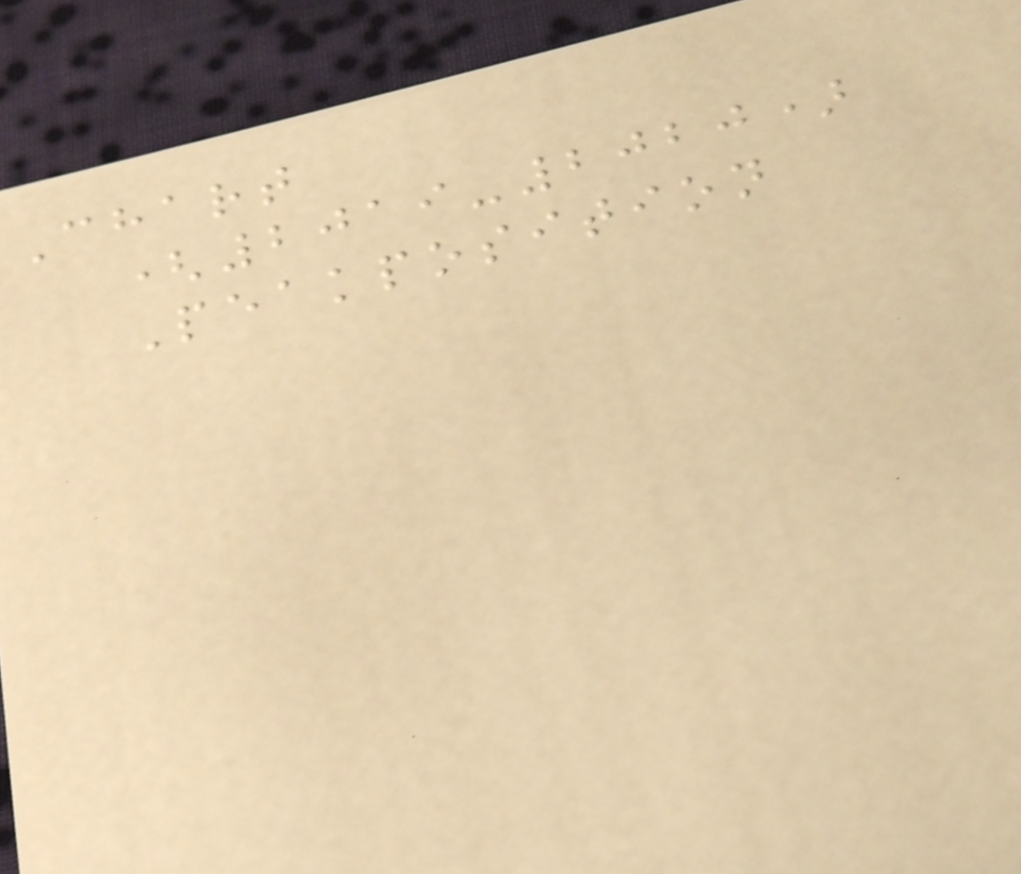Chart
(2019-2020)
Peakposition
